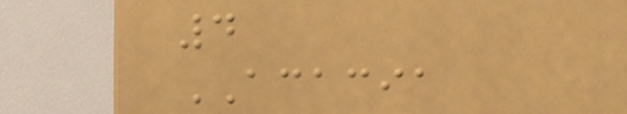4
ACACIA
